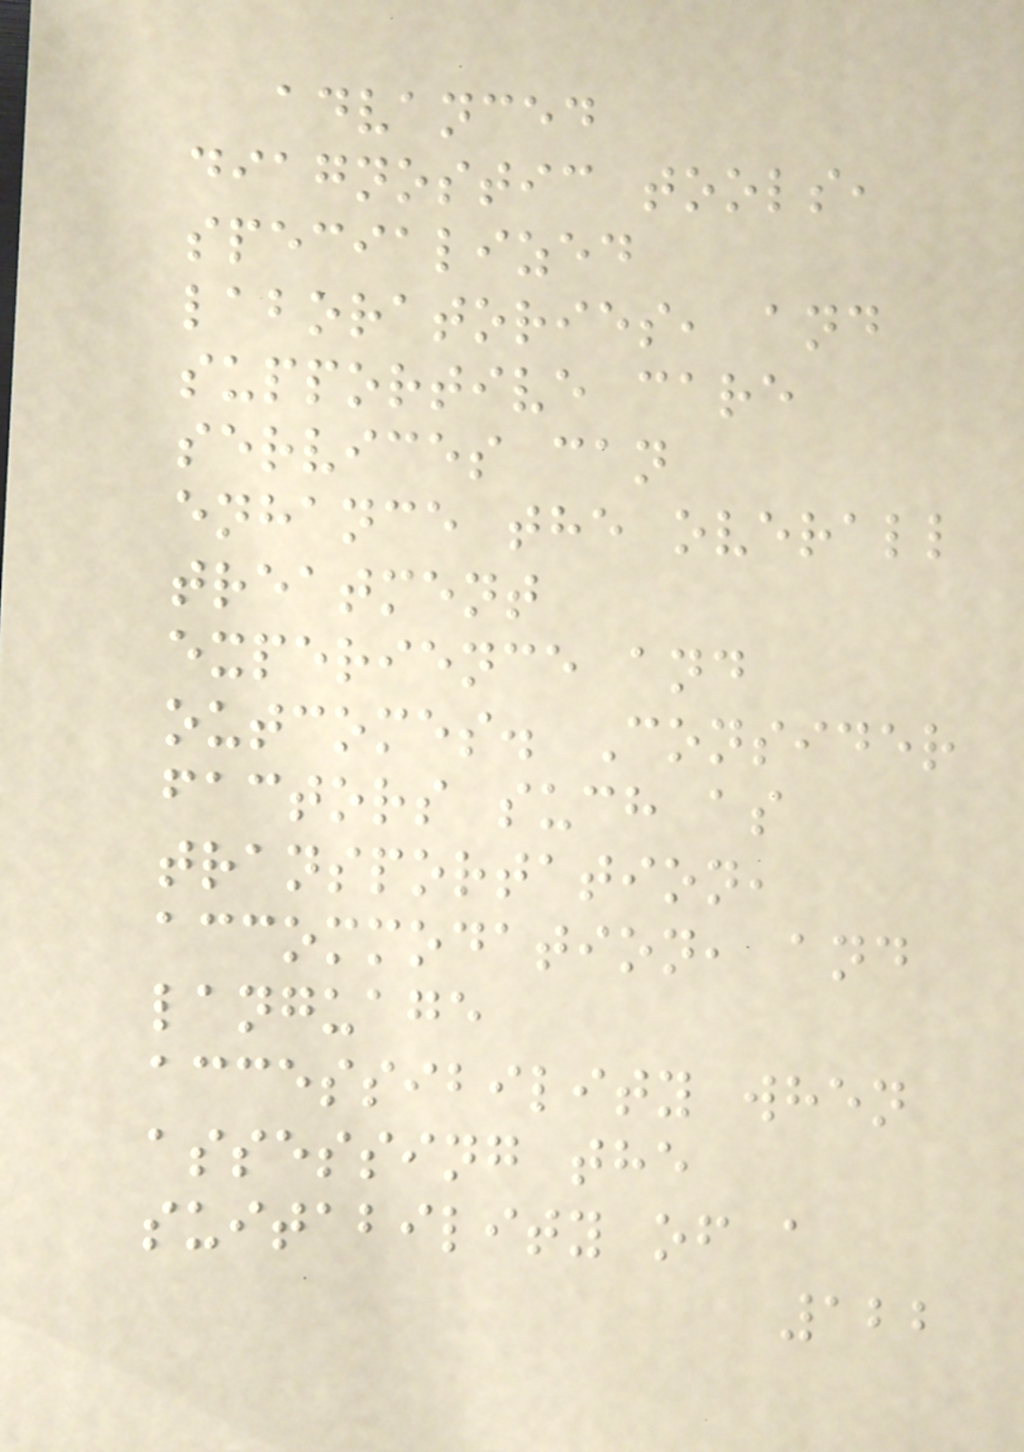advanced
diagnostic tools,
specialized
laboratories, and
supportive care
services can
enhance the overall
treatment
experience and
outcomes. Consider
factors such as
transportation,
accommodation, and
language
accessibility when
assessing the
suitability of a
122
